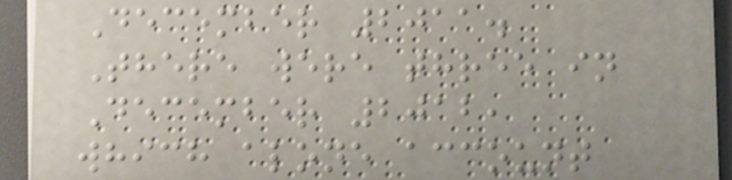December 2011.
There were three in
December 2012,
which alone account
